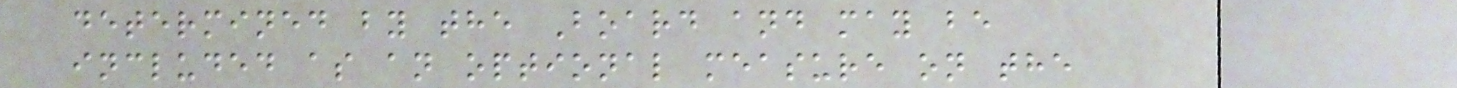determined by the Board and may be
included as an optional measure on the
